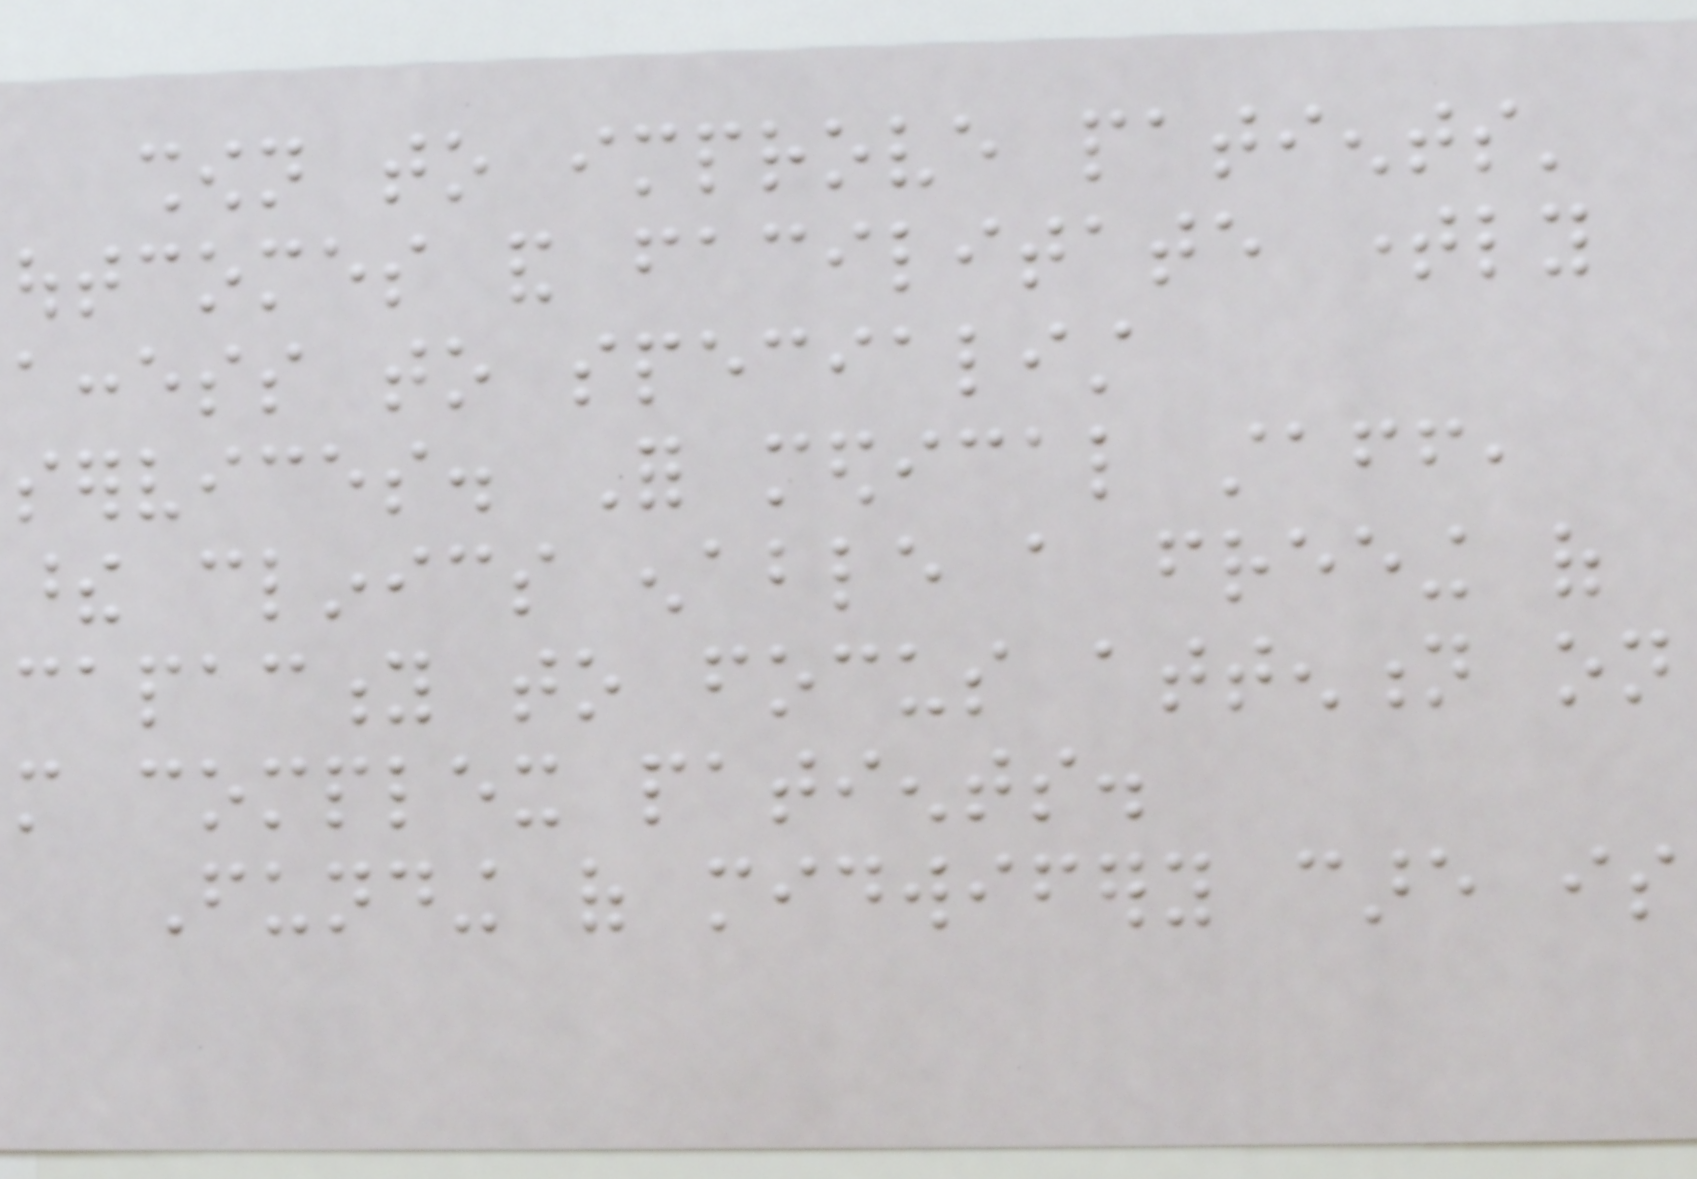shown to improve patients'
outcomes and facilitate timely
access to specialist
services. For medical staff,
these clinics enable a freeing of
capacity to focus attention on
more complex patients.
Funding of midwifery care is
